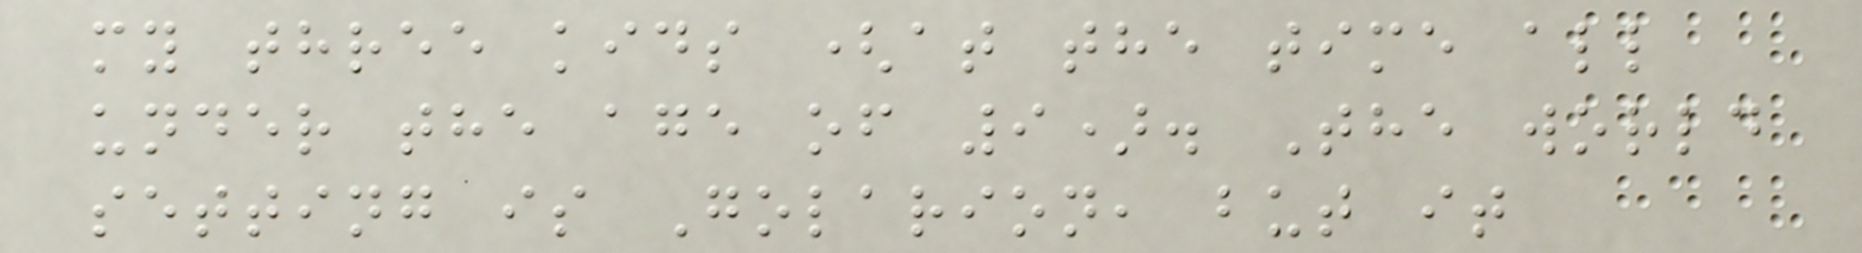my three kids (at the time all
under the age of 9). The world
setting is Golarion, but it
